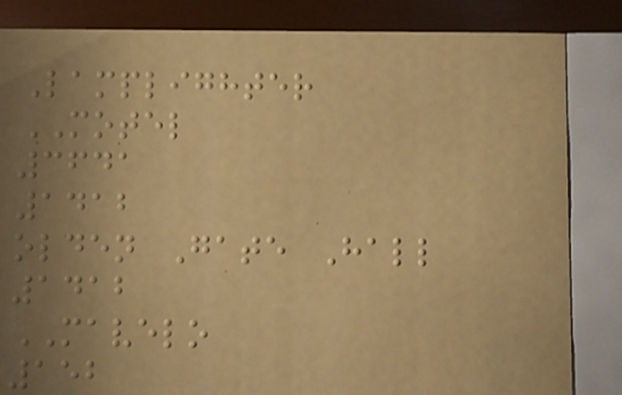Lamplighter
MOTEL
3641
1412
olden Gate Hall
1412
MAVELO
152
